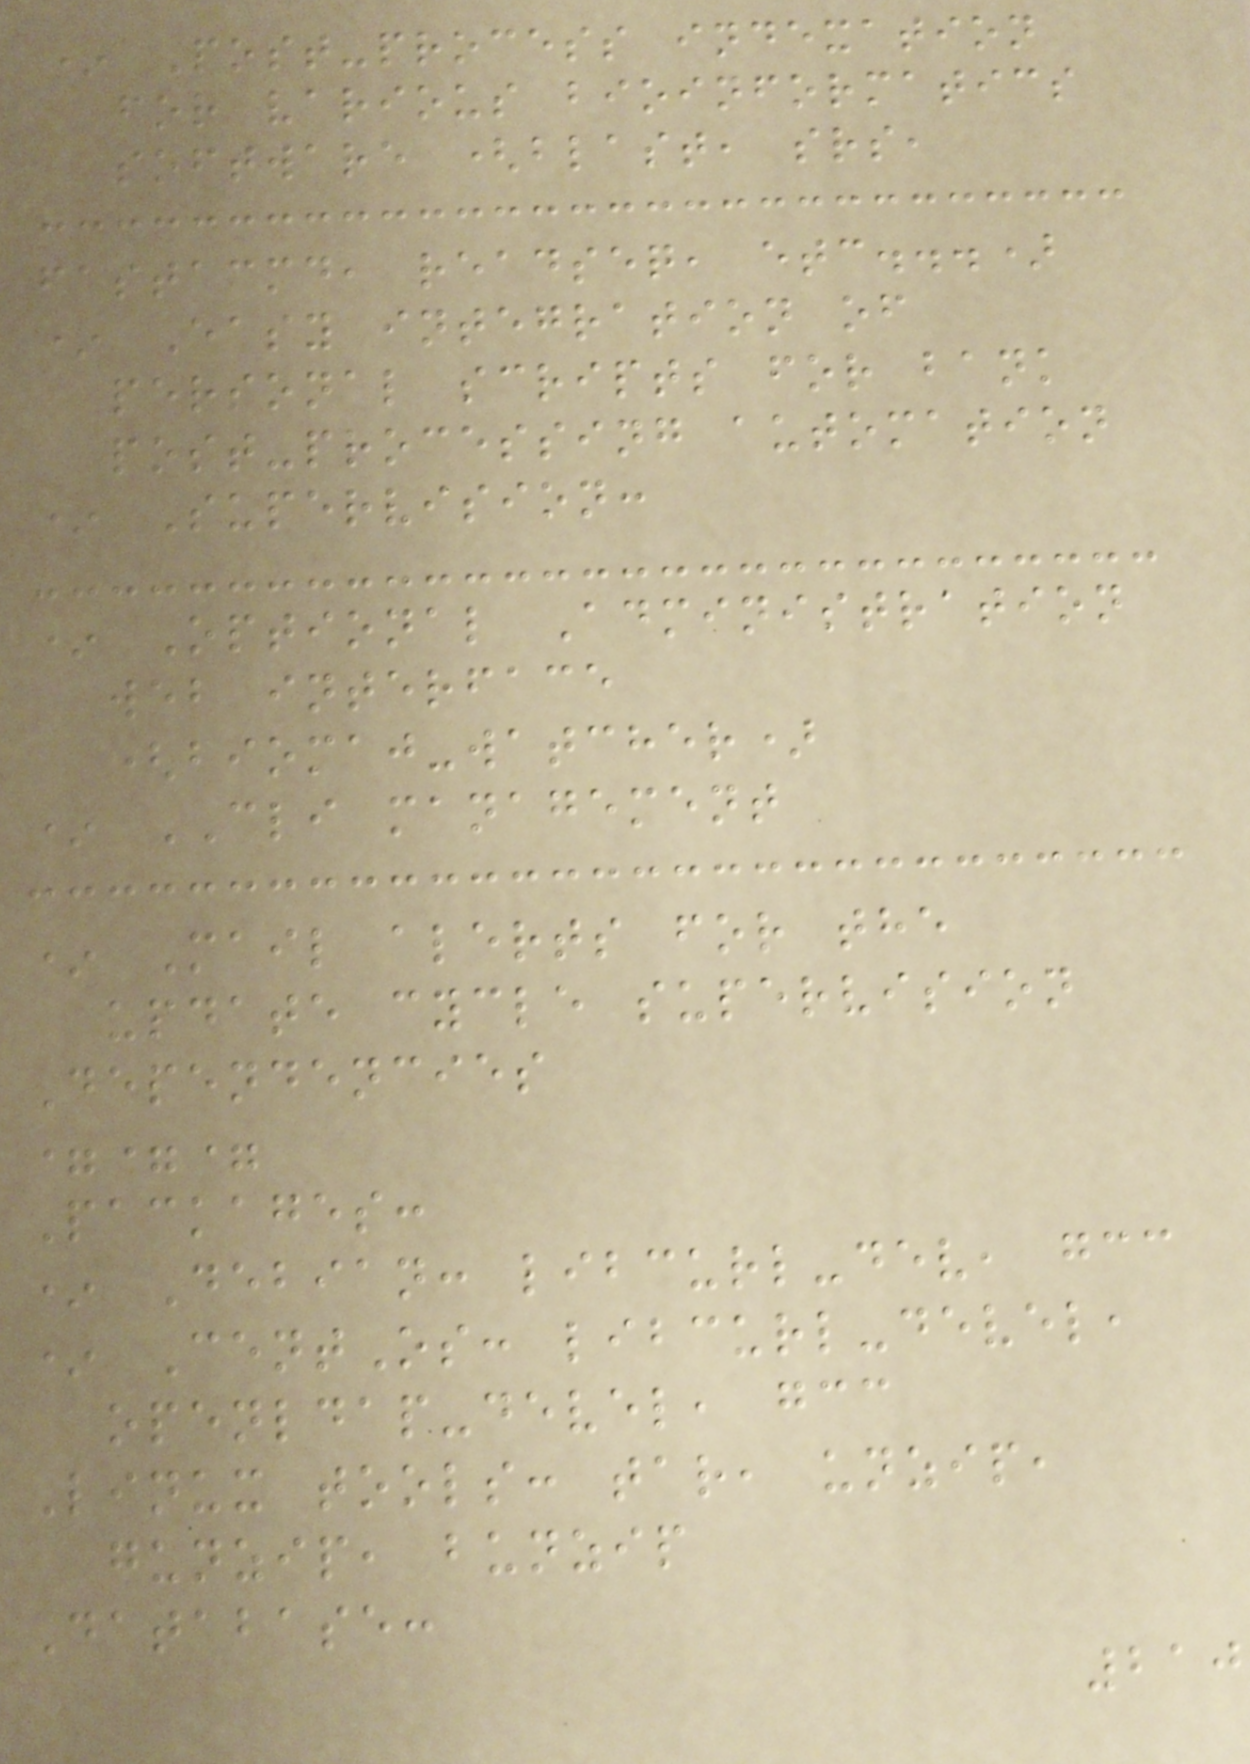* Post-process indexation
for various bioinformatics
software (blast, srs,
fastacmd, readseq, etc...)
* Easy integration of
personal scripts for bank
post-processing automation
* Supervision:
* Optional Administration
web interface
(biomaj-watcher)
* CLI management
* Mail alerts for the
update cycle supervision
Dependencies
===
Packages:
* Debian: libcurl-dev, gcc
* CentOs: libcurl-devel,
openldap-devel, gcc
Linux tools: tar, unzip,
gunzip, bunzip
Database:
210
